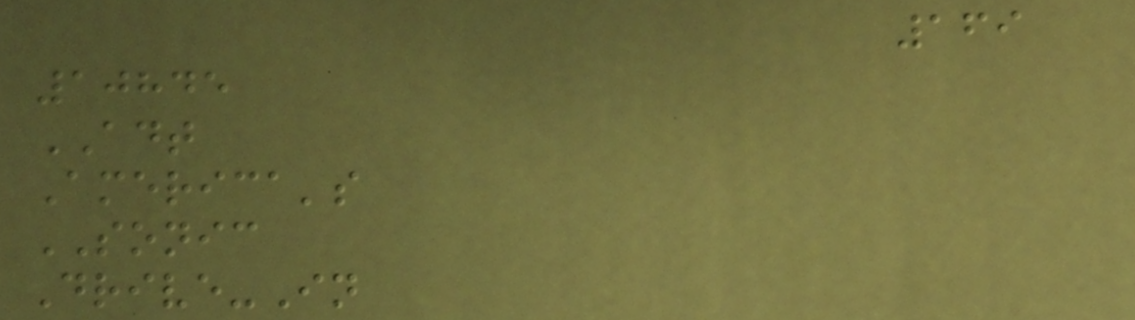169
10845
ADT
America's
SONIC
Drive-In
